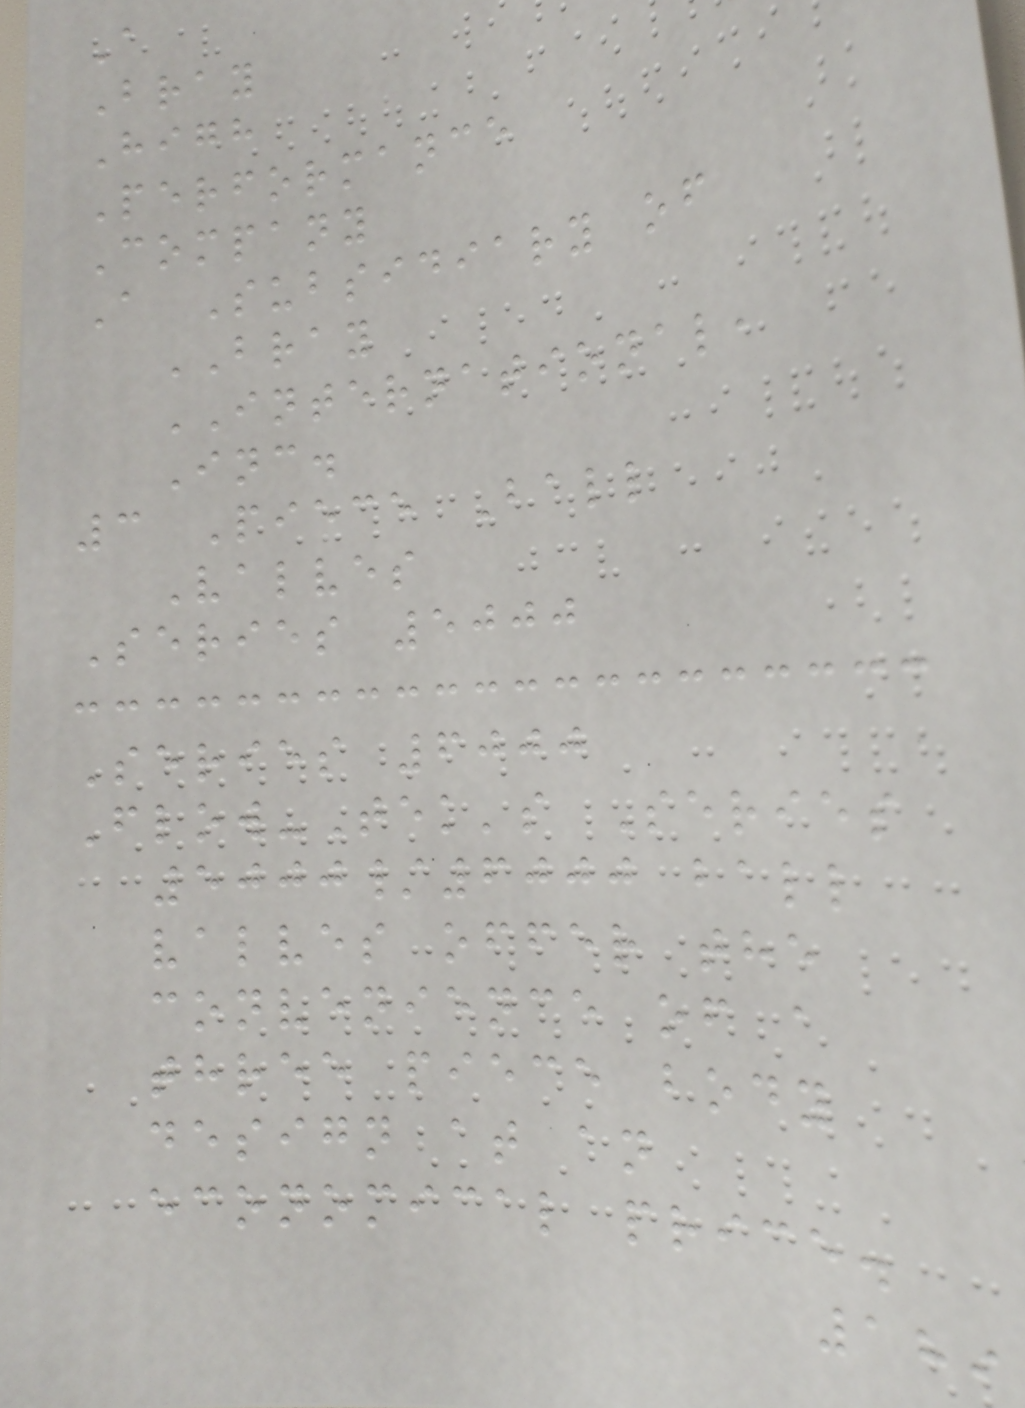A
Bray
High
Performance
Company
A Subsidiary of
BRAY
INTERNATIONAL,
Inc.
3 Piece Ball
Valves
Series 5000
Series 6000
Flow-Tek's Series
5000/6000 ball
valves offer the
convenience of a
three piece body
design at an
economical price.
189
